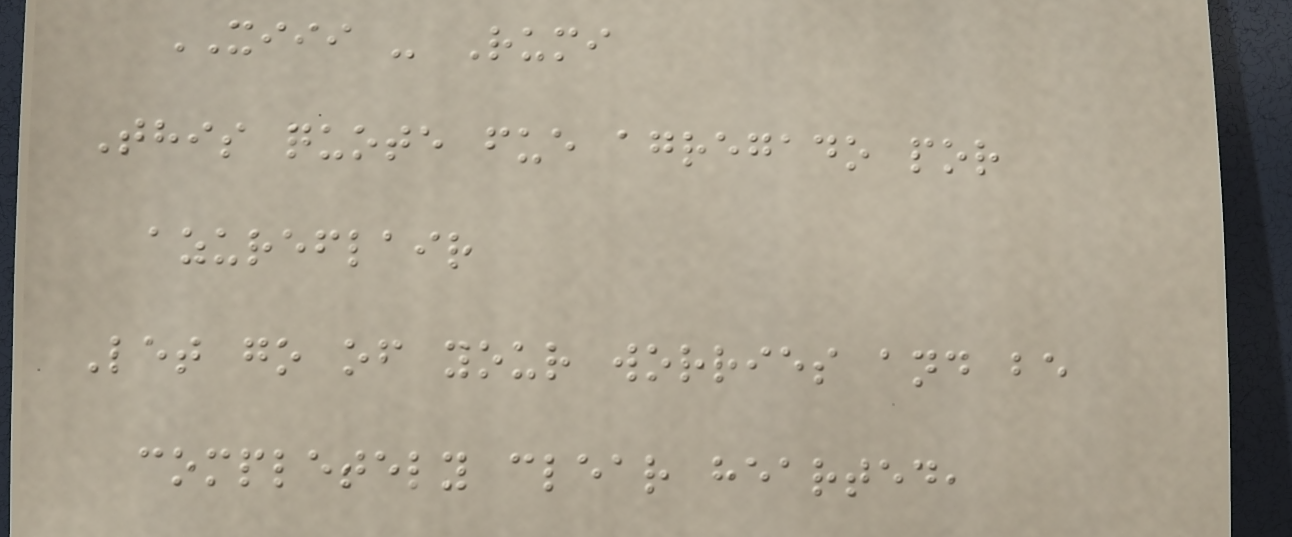XIII - Rumi
This quote fue agregado por
azureflair
Let go of your worries and be
completely clear hearted,
